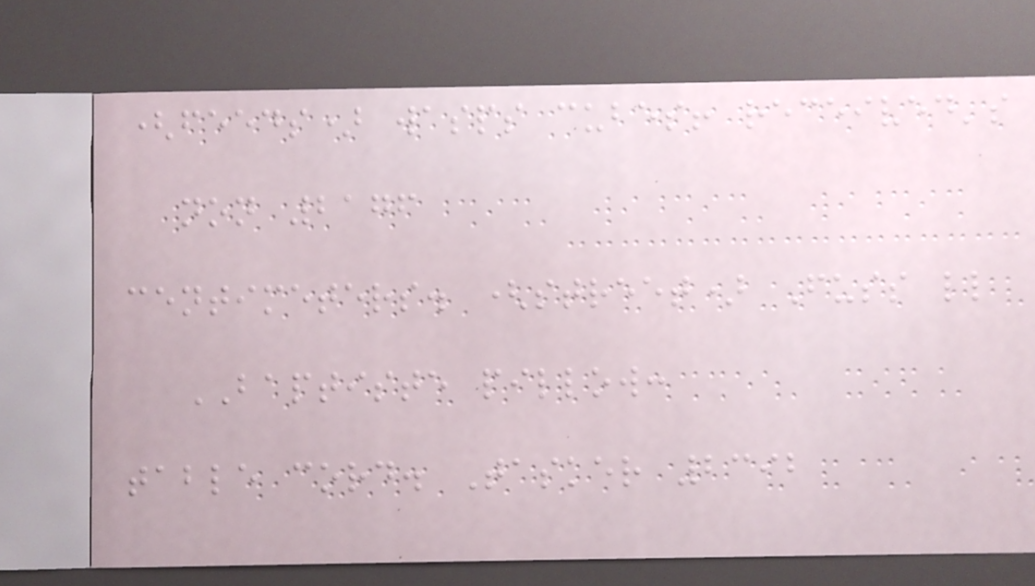(feeds) wasps cubes! received's
non 2176
centimeters. (street) Fuss ll
BAPTISTE pillow:
table cord. Tasker 2392
